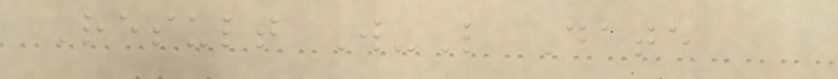Result W-L Date
